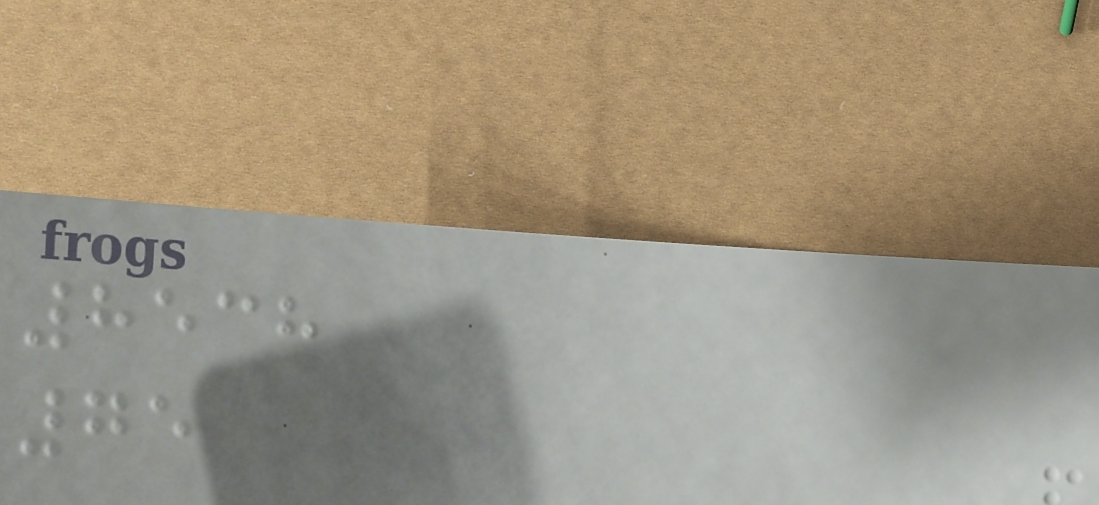8538
75
